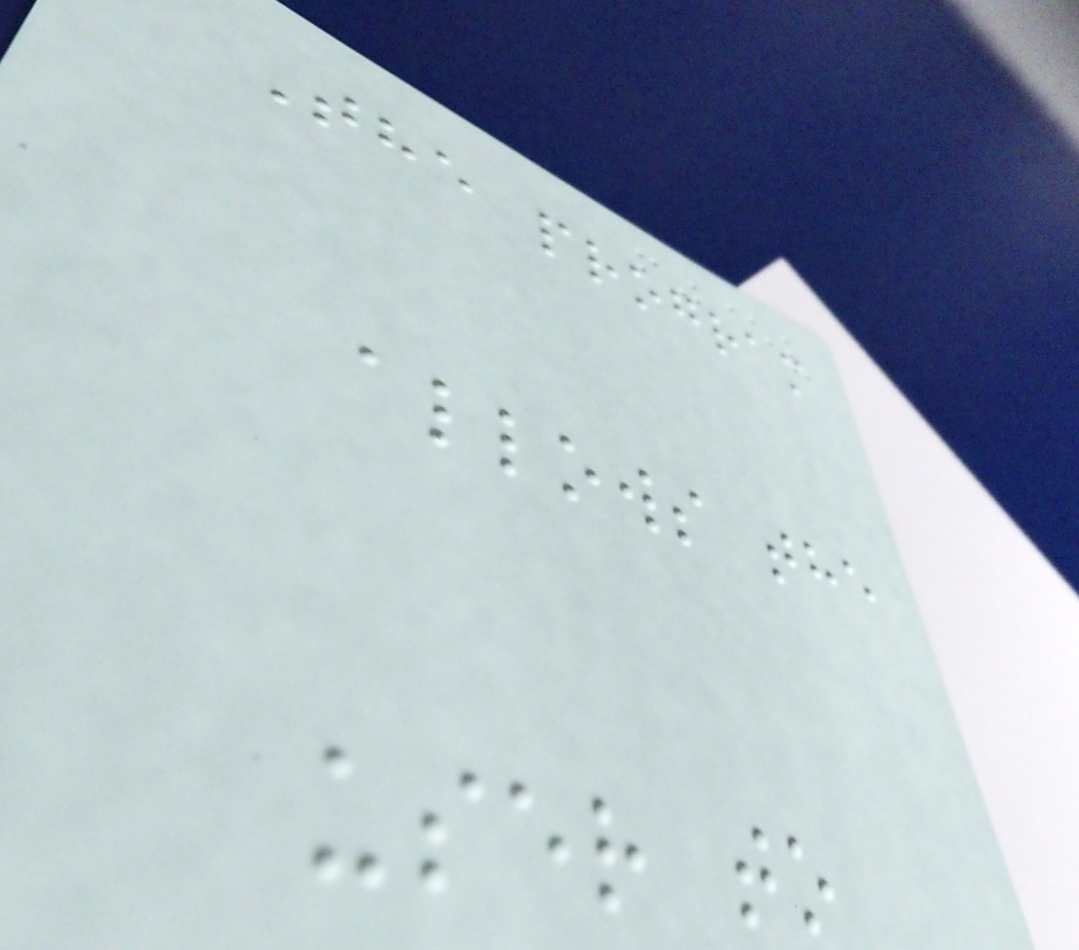The program
allows the
user to
